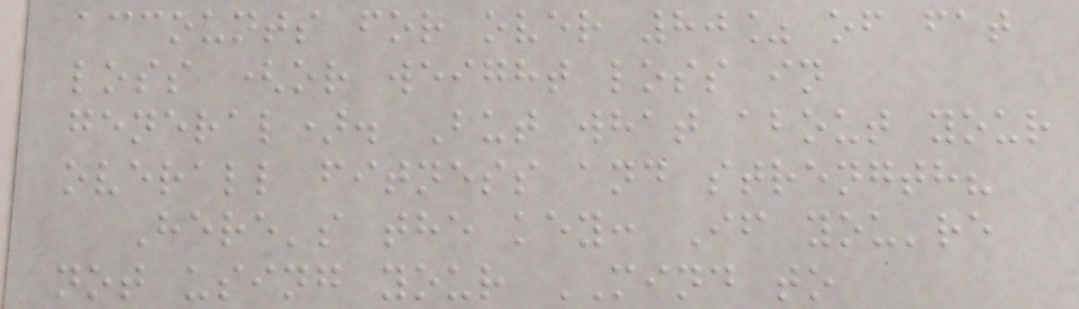accounts for over 80% of fat
loss (or weight loss in
general). But what about your
overall fitness and strength?
Here's the key: If you're
not using your MIND to
